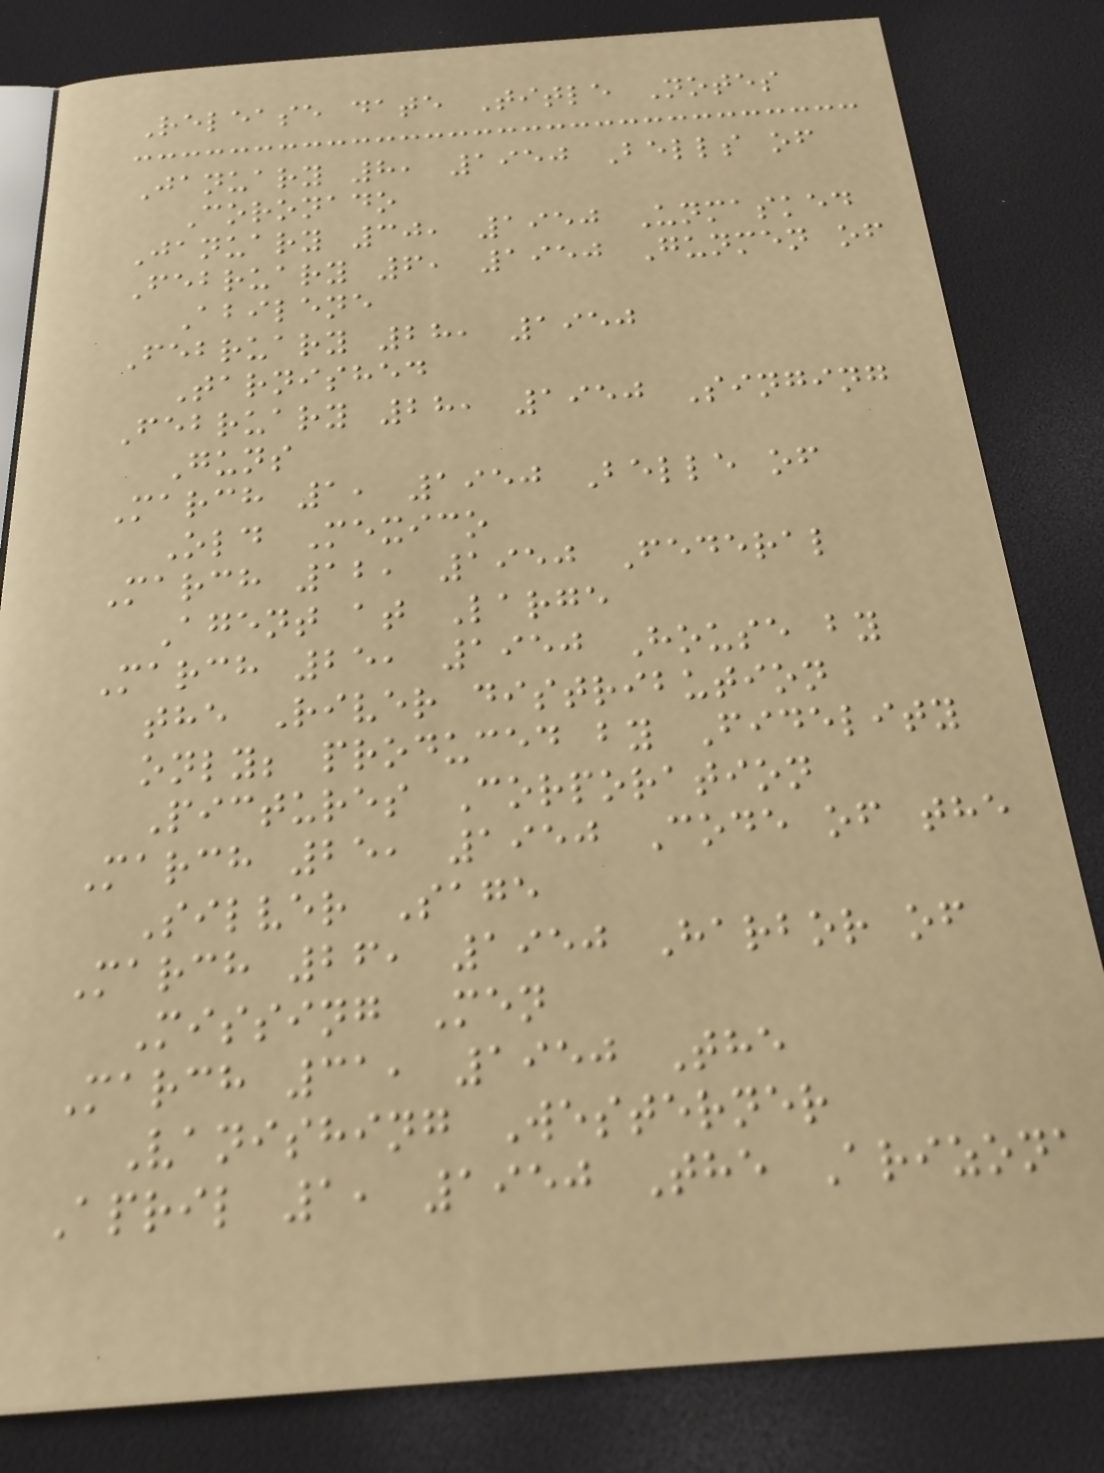Release date Title Notes
January 8, 1950 Bells of
Coronado
January 30, 1950 Unmasked
February 6, 1950 Gunmen of
Abilene
February 28, 1950
Tarnished
February 28, 1950 Singing
Guns
March 1, 1950 Belle of
Old Mexico
March 12, 1950 Federal
Agent at Large
March 25, 1950 House by
the River distribution
only; produced by Fidelity
Pictures Corporation
March 25, 1950 Code of the
Silver Sage
March 26, 1950 Harbor of
Missing Men
March 31, 1950 The
Vanishing Westerner
April 1, 1950 The Arizona
